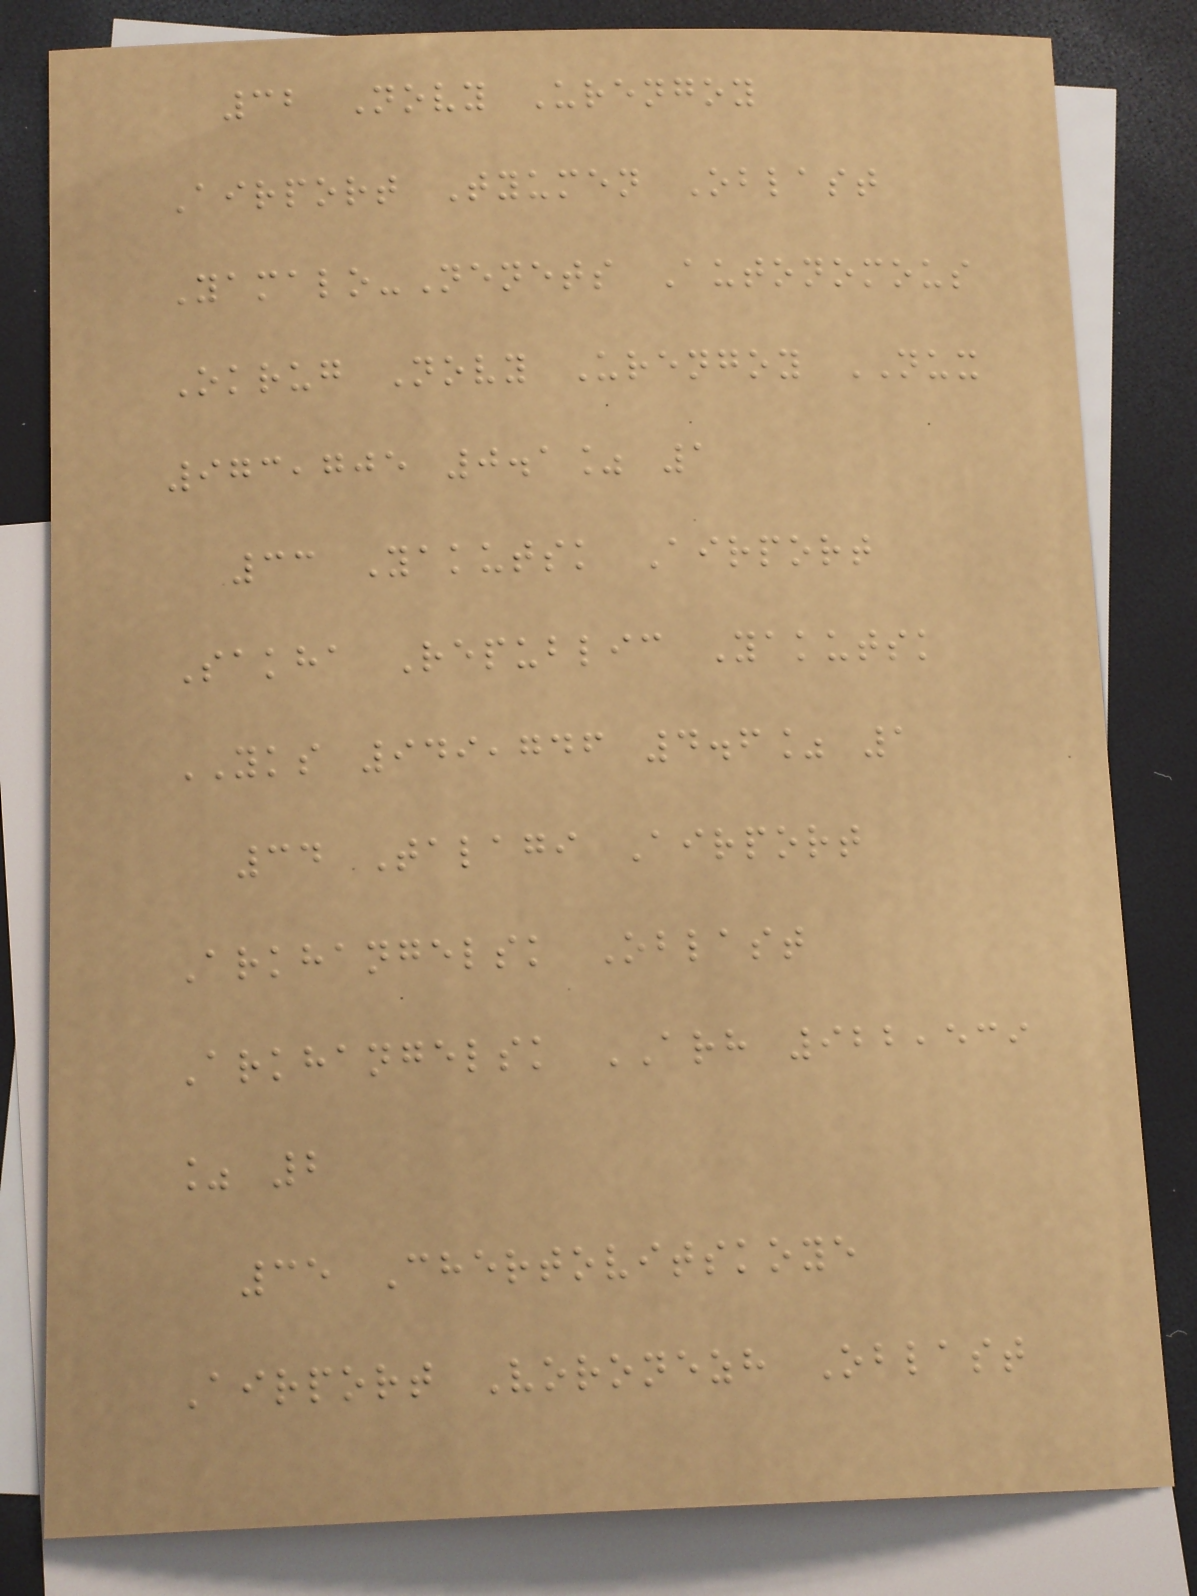32 Novy Urengoy
Airport Tyumen Oblast
Yamalo-Nenets Autonomous
Okrug Novy Urengoy NUX
973,705 0.1% 1
33 Yakutsk Airport
Sakha Republic Yakutsk
YKS 949,746 4.6% 1
34 Talagi Airport
Arkhangelsk Oblast
Arkhangelsk ARH 922,539
% 2
35 Chertovitskoye
Airport Voronezh Oblast
